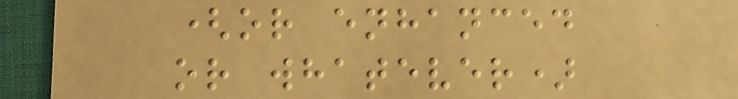(or enhanced
or whatever)
